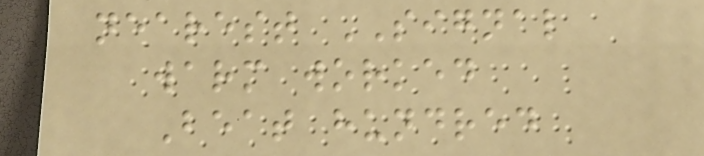nearest SIGNAL
warm worked
Beat hundred
